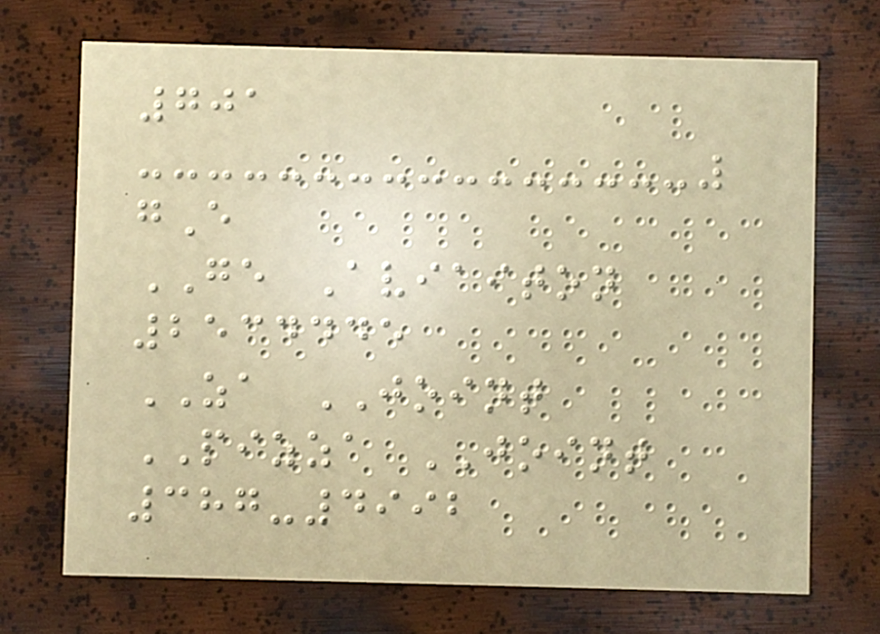701
gE
GE Aviaiton
2534445
ZA JOINT
PIZZA JOINT
387-4992
